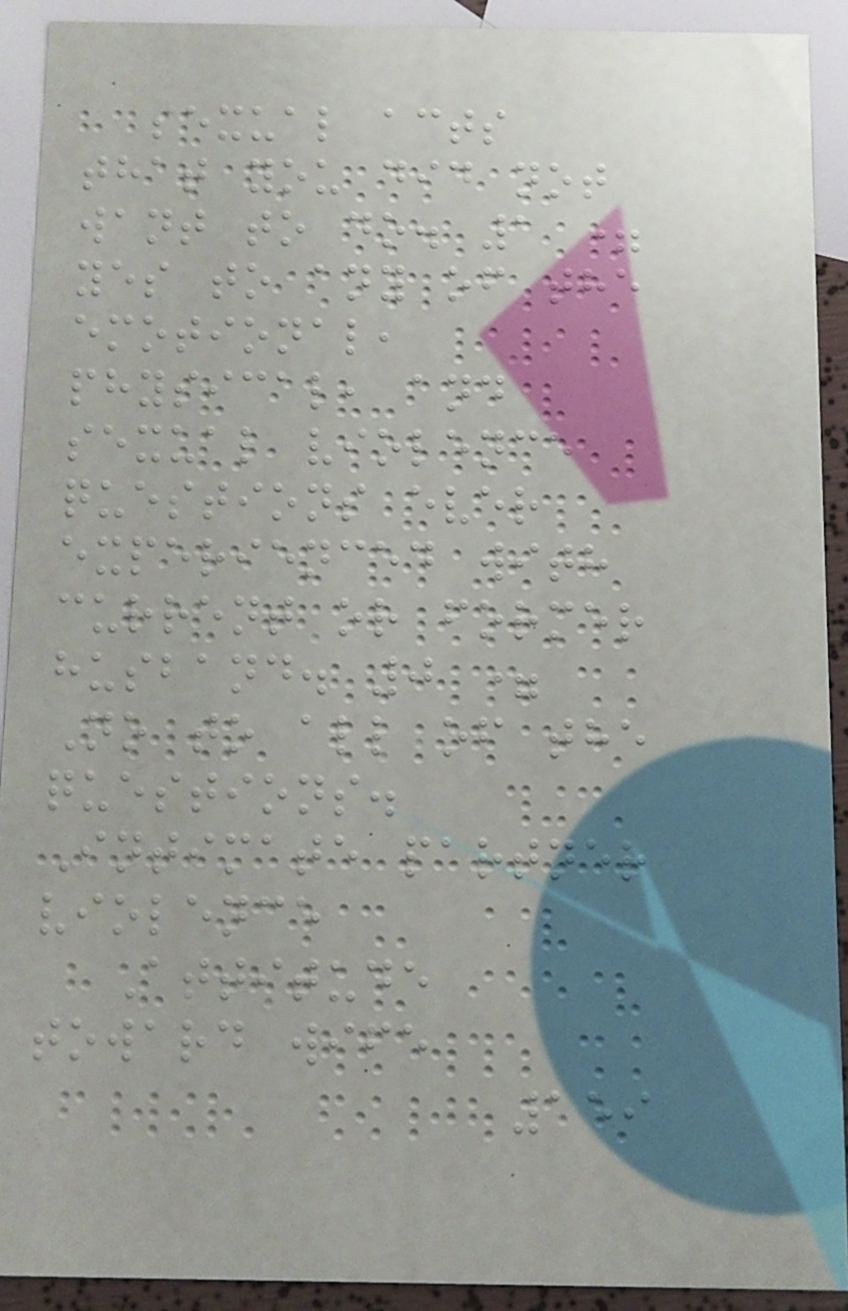sexual acts
that you did not
want to do. 1 =
yes to any of the
emotional,
physical, and
sexual violence
questions ever
experienced with
current or former
husband. 0 =
No to all of the
questions.
Intimate partner
violence
Attitude
toward wife
159
